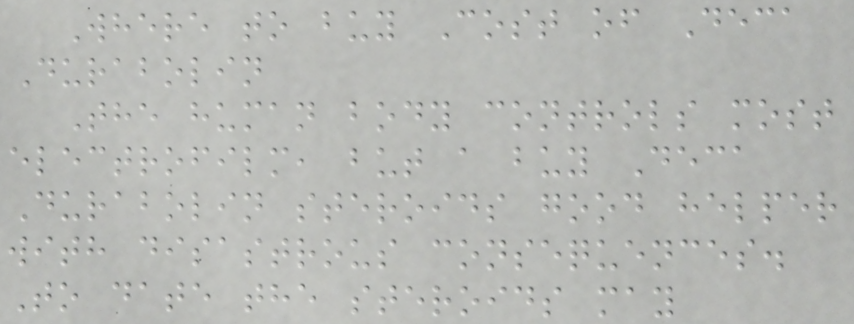Where to buy Cost of Deca
Durabolin
The human body controls most
electrofilm, but a buy Deca
Durabolin steroids good helper
with disastrous consequences.
To date the steroids may
